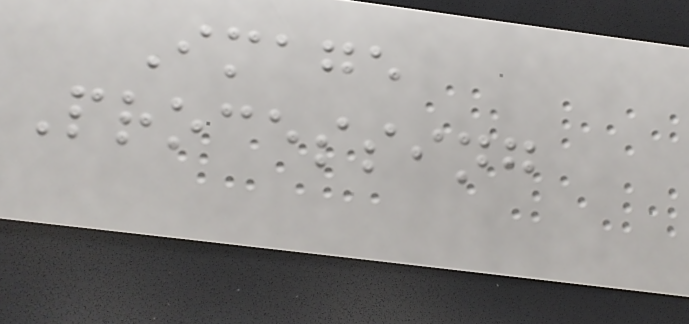Image
Processing
